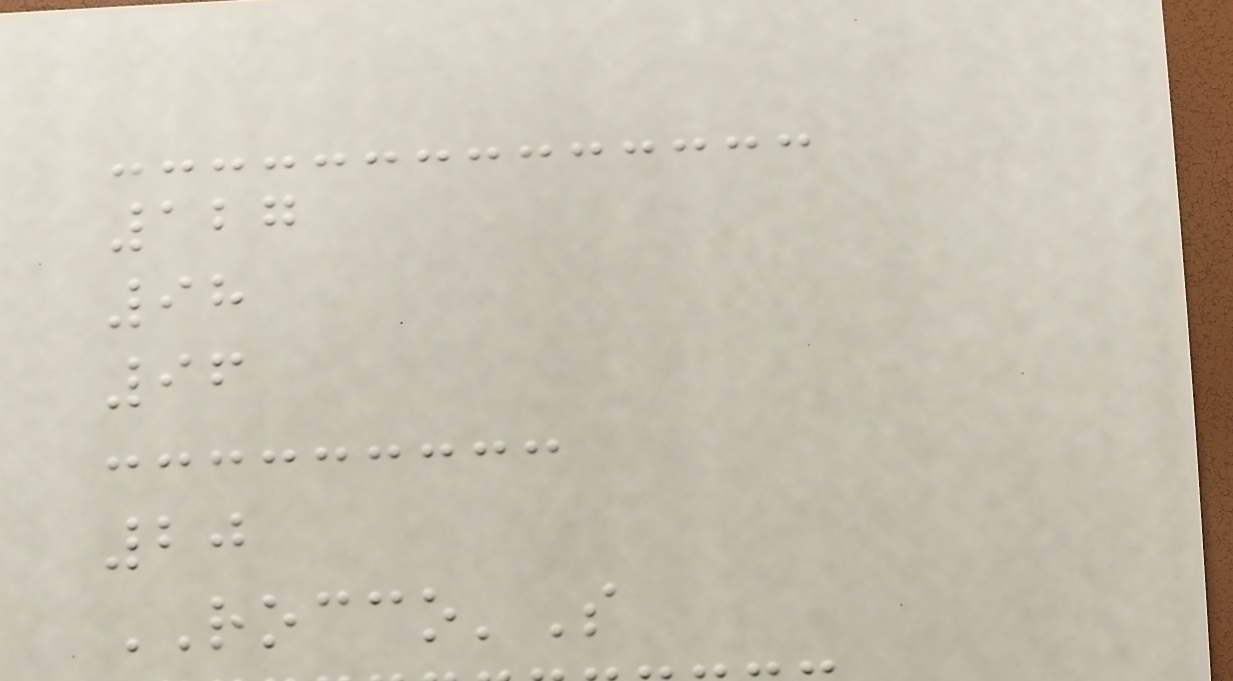127
98
96
20
ROCCO'S
